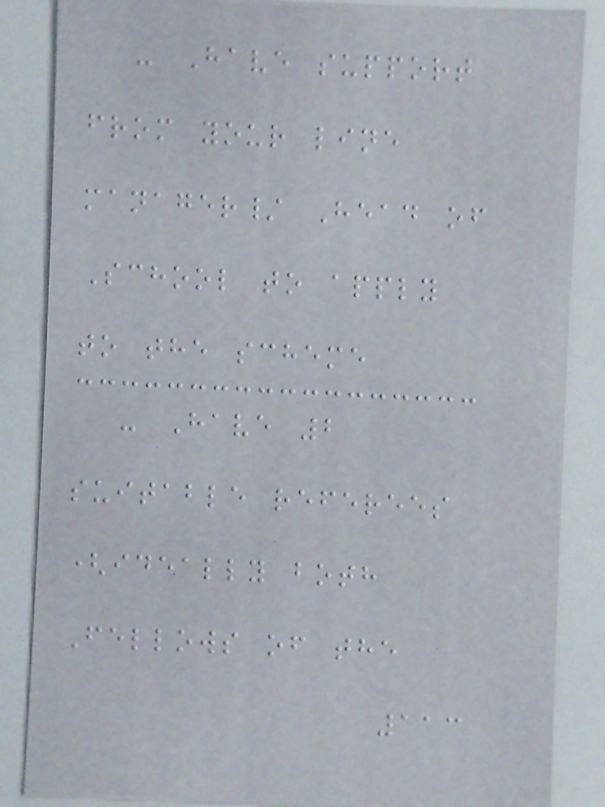- Have support
from your line
manager/ Head of
School to apply
to the scheme
- Have 2
suitable referees
(ideally both
Fellows of the
113
